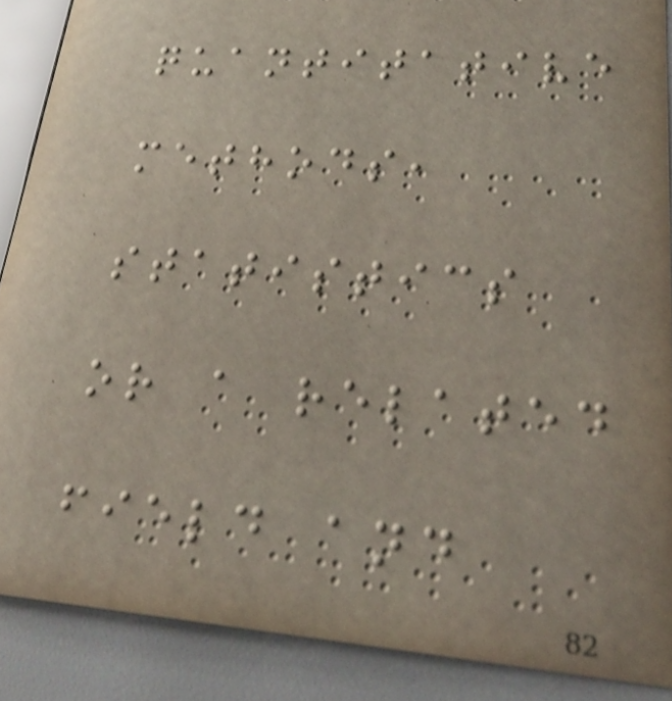quantitative
methods,
statistics
or a related
field and
